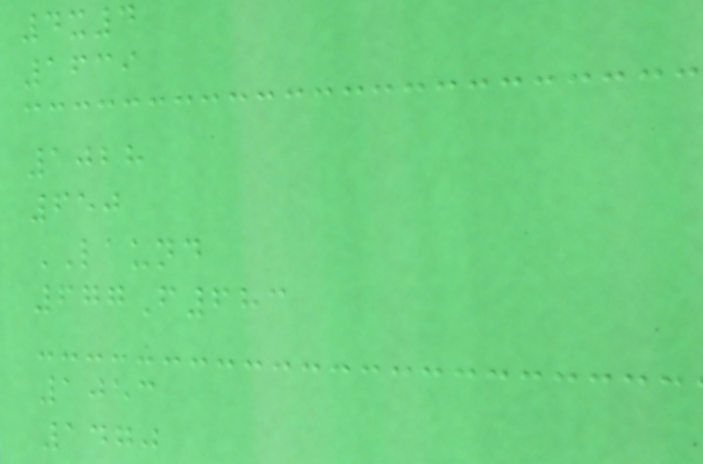4x4
1639
1028
650
LAUND
677F683
1053
1470
